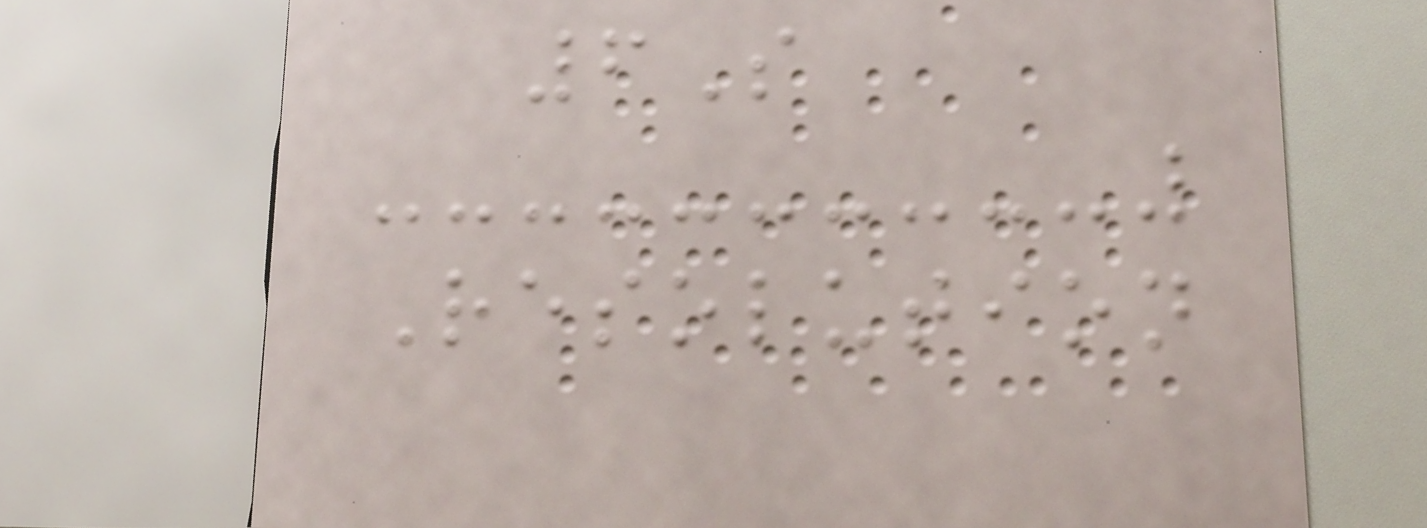6S
Resolution
